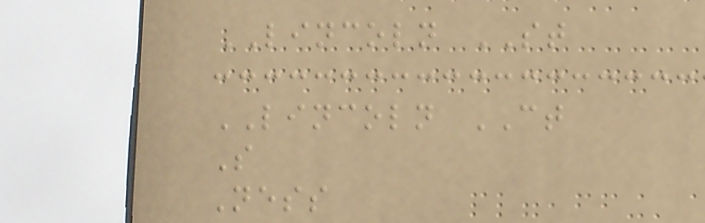LINCOLN ST
LINCOLN CT
S
Ness
